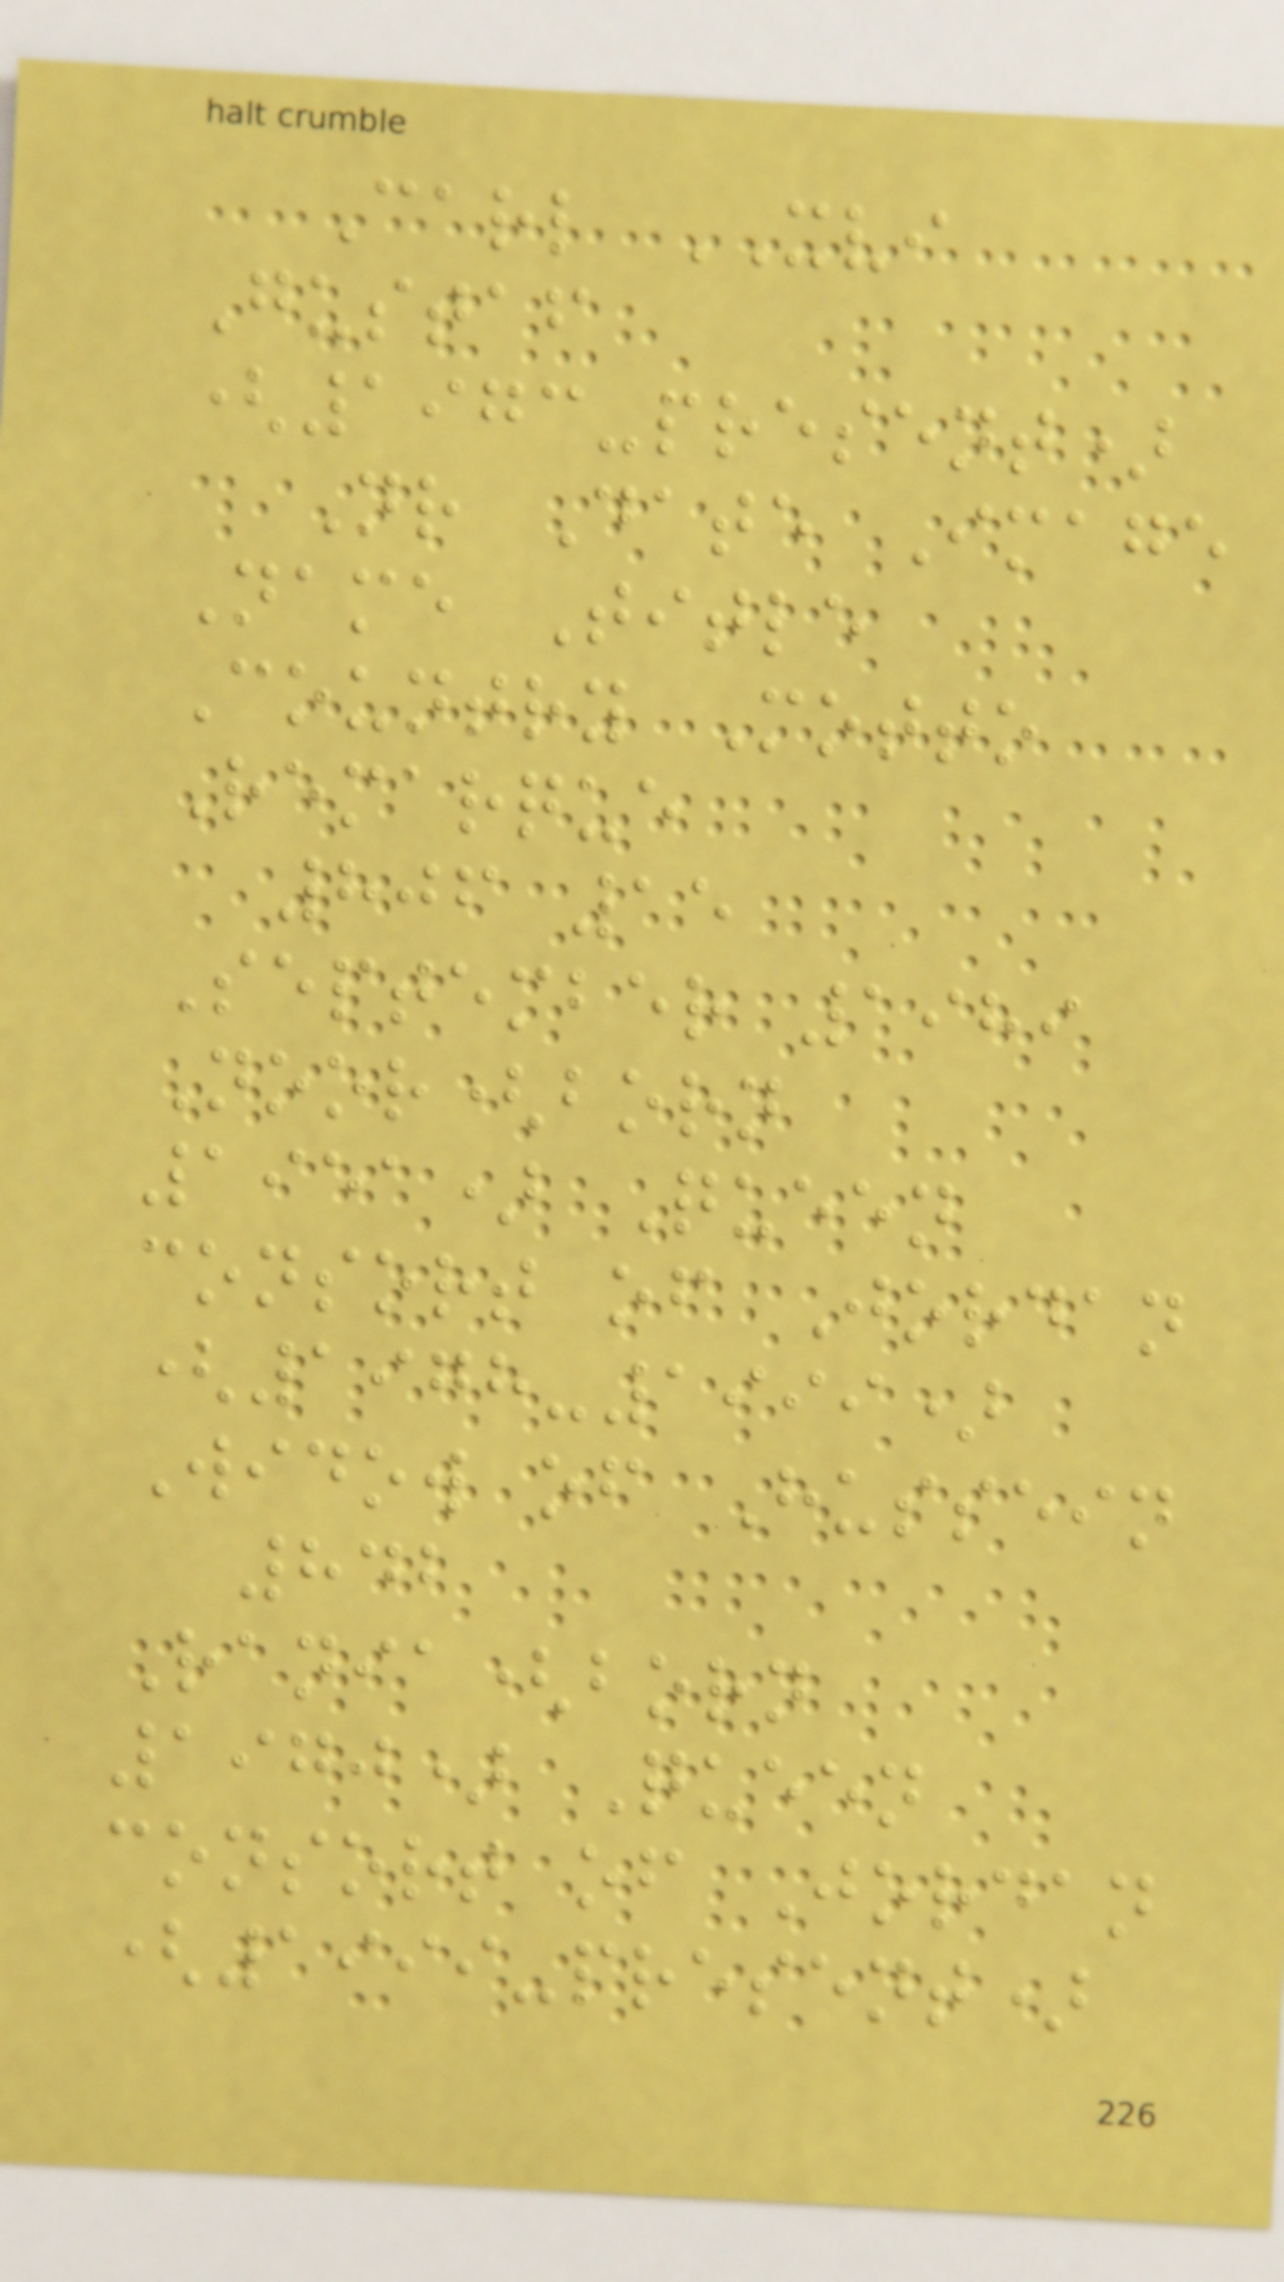Carl XVI
Gustaf
(1973-present)
Nr Date Image
Name Title
Country Motto
Remarque
806 15
September 1989
Noor(born
1951) Queen
consort of Jordan
(1978-1999)
Widow of Hussein
842
Rania(born
1970) Queen
consort of Jordan
(1999-present)
